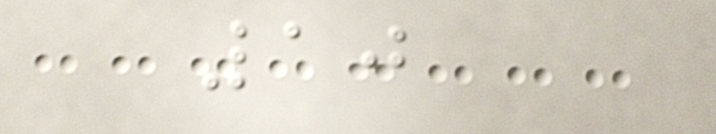10
